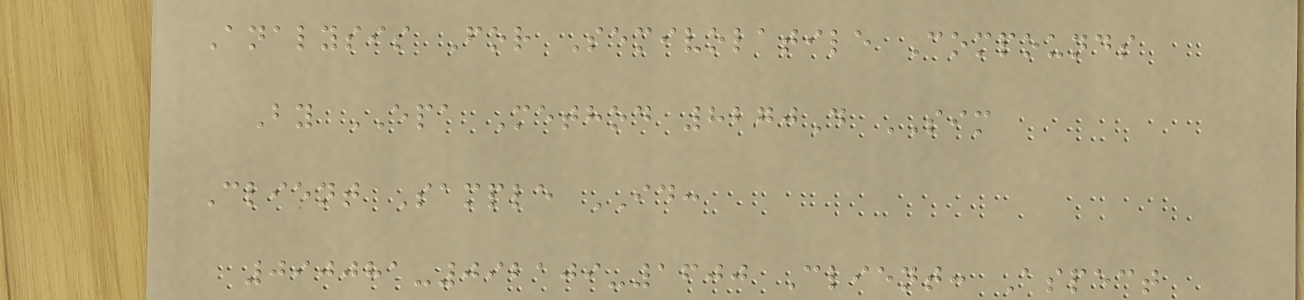Analysis For Semivolatile Compounds
By EPA Method 8270D SIM
Client Sample ID:
090081-092109-1600 Client: Aspect
